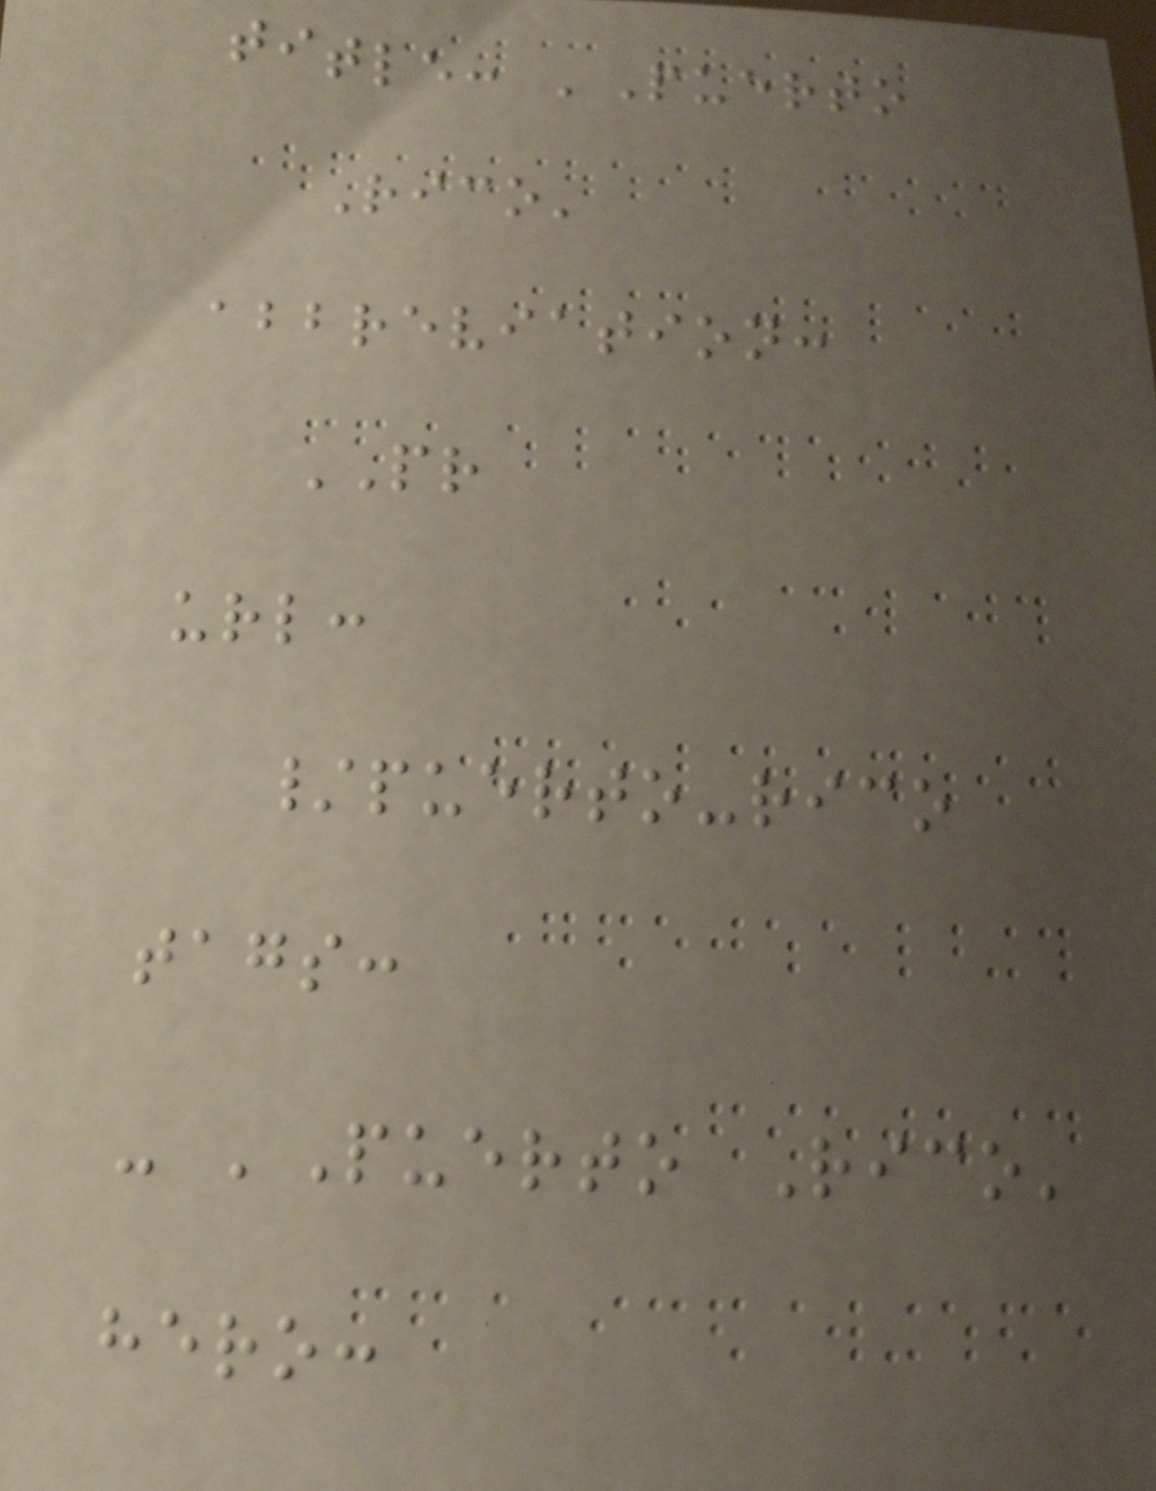title: 'Puerto
Rico'
abbreviation:
PR
url:
/puerto-rico
tags:
- 'Puerto Rico'
hero:
